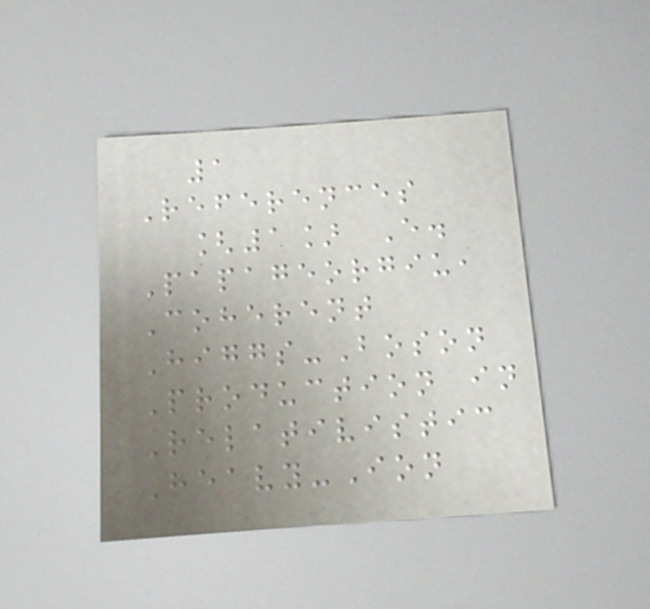1
References
[1] E.
Papageorgiu,
Coherent
Higgs-Boson
Production in
Relativistic
Heavy-Ion
